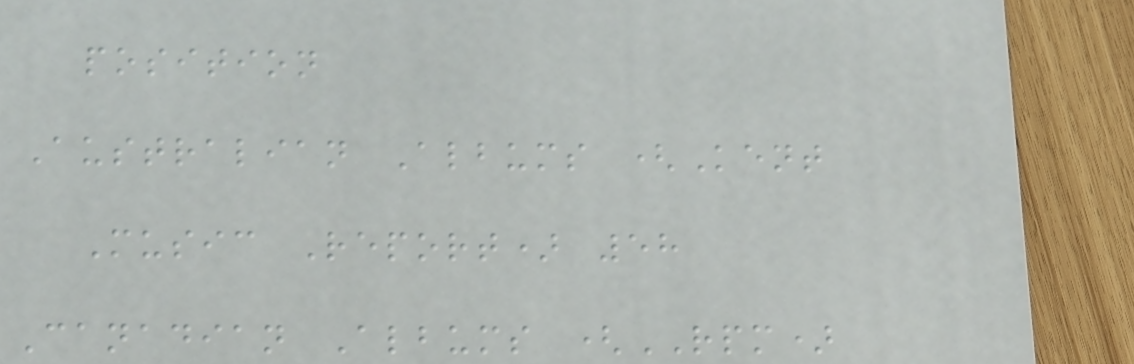position
Australian Albums (Kent
Music Report) 58
Canadian Albums (RPM)
